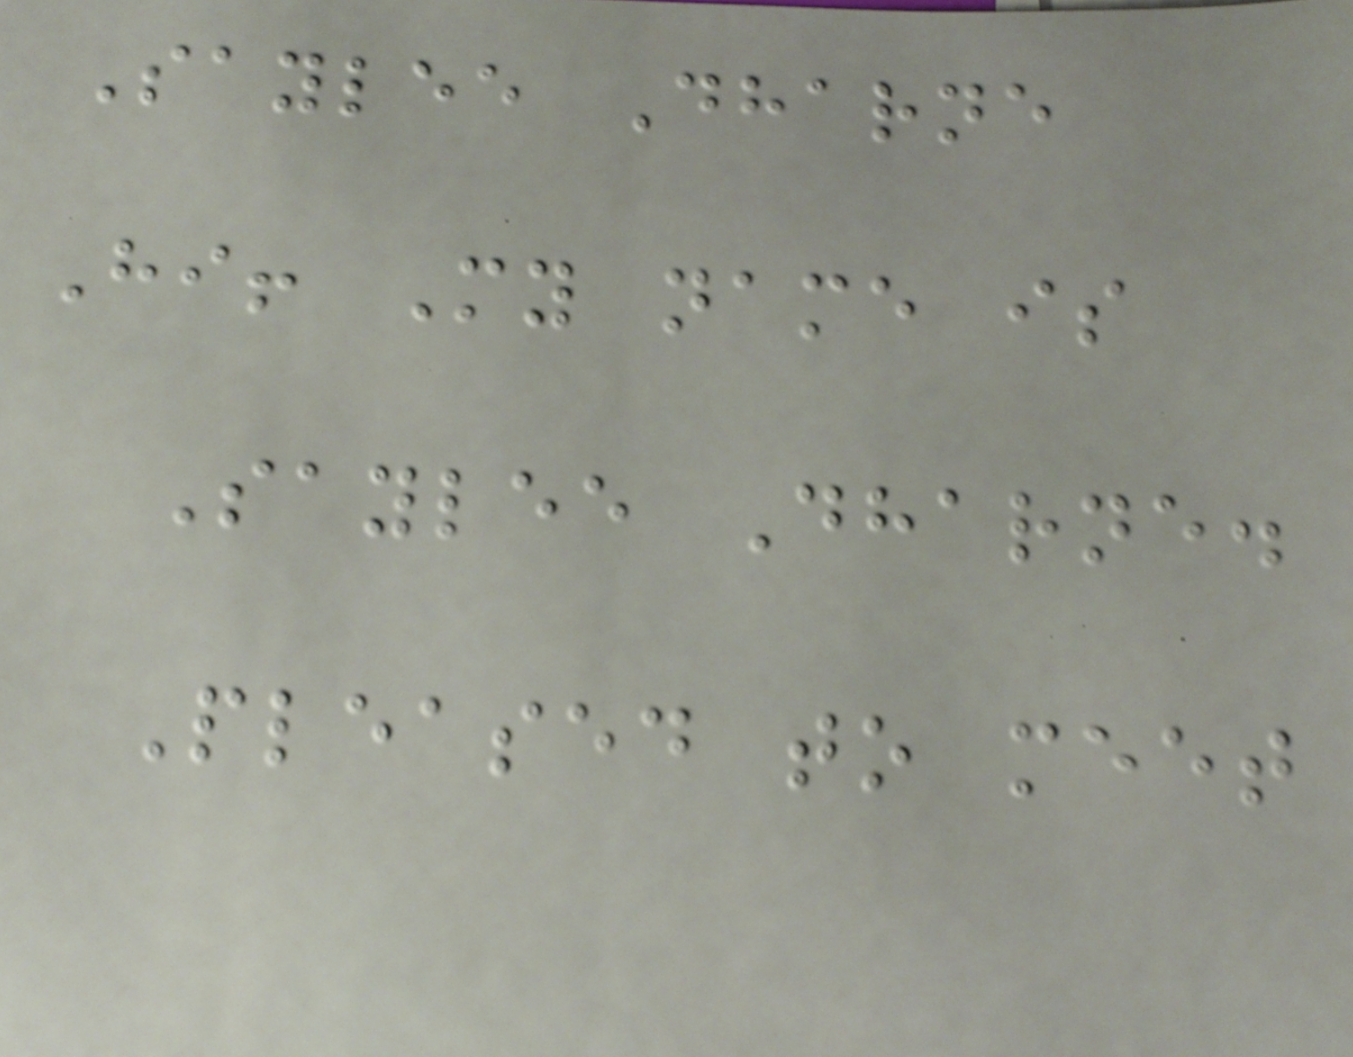Saylee Dharne
Hi! My name is
Saylee Dharne.
Pleased to meet
